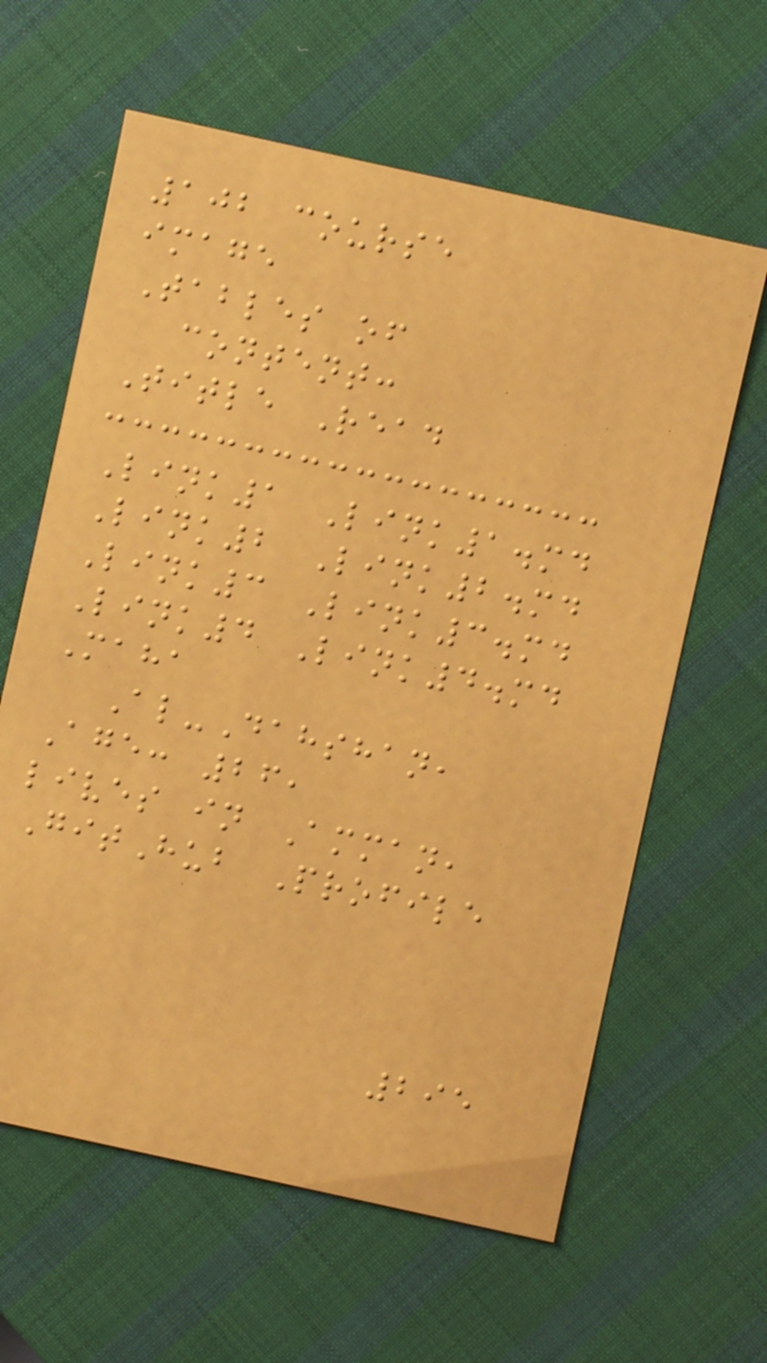102 course
image
Tables of
content:
Title Read
Link1 Link1.md
Link2 Link2.md
Link3 Link3.md
Link4 Link4.md
Maha
Al-Dahshan,
Age: 26,
lives in Amman,
GitHub Profile
295
